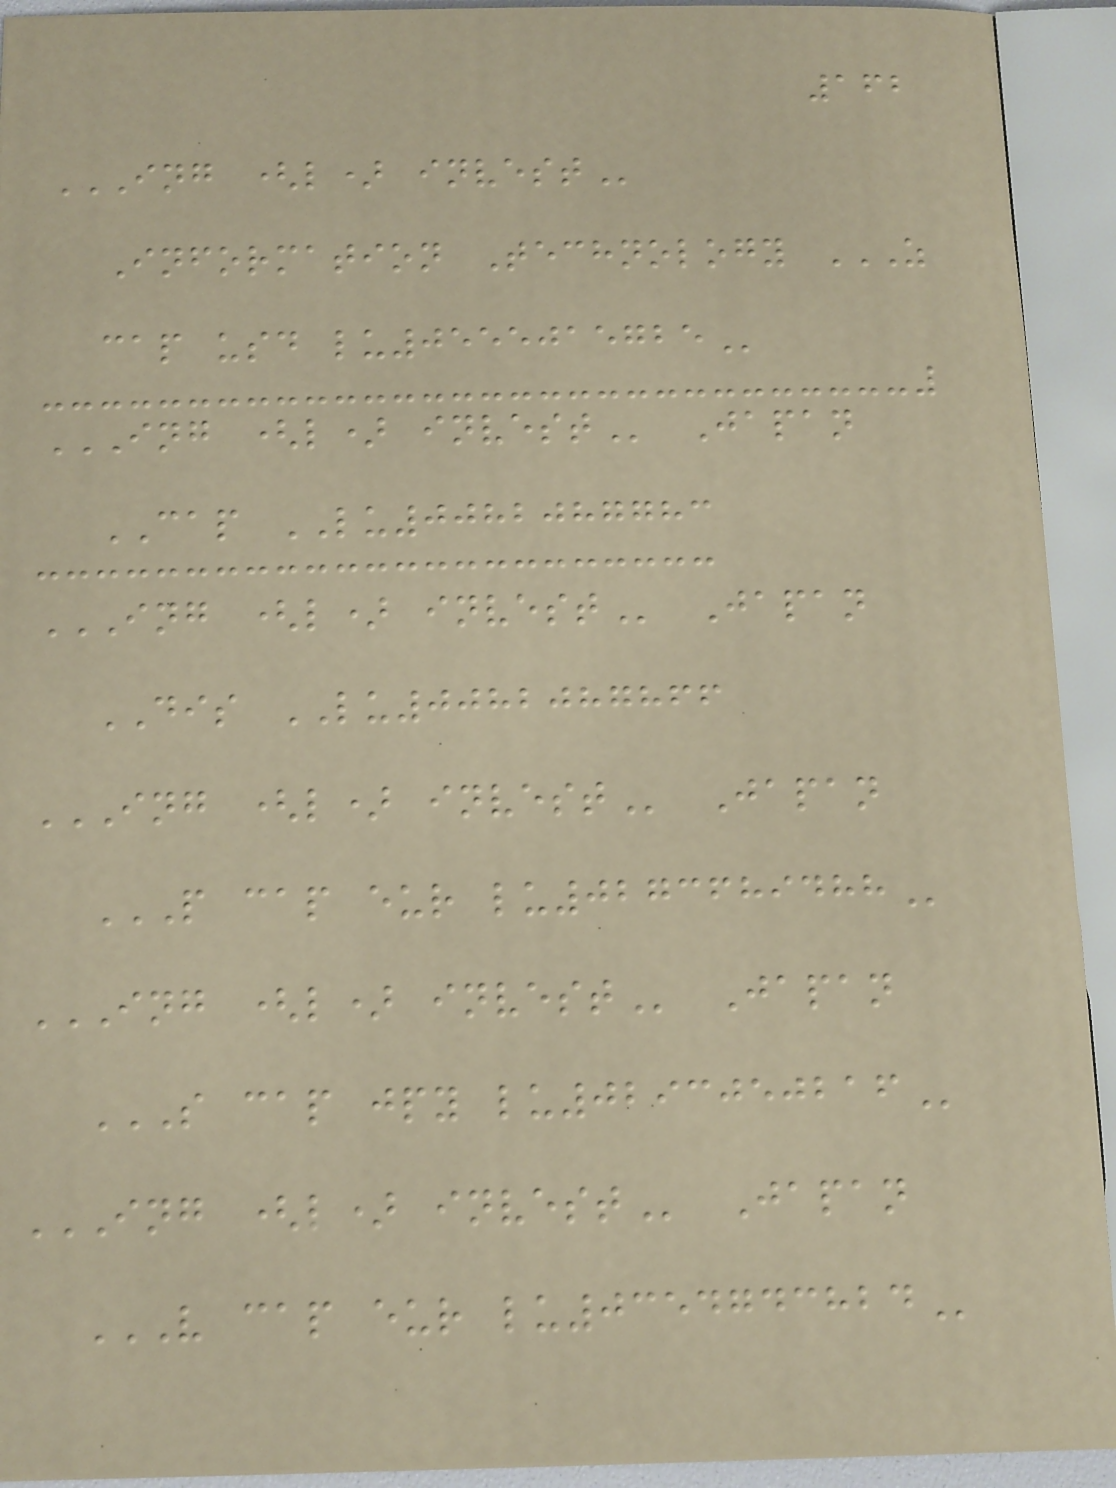162
ING (L) INVEST
Information Technology Z
CAP USD LU0555015725
ING (L) INVEST Japan
CAP LU0082087783
ING (L) INVEST Japan
DIS LU0082087866
ING (L) INVEST Japan
P CAP EUR LU0273689488
ING (L) INVEST Japan
S CAP JPY LU0293050216
ING (L) INVEST Japan
V CAP EUR LU0354743824
